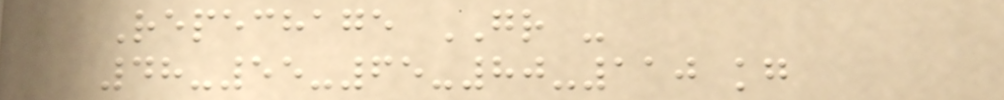Repechage GR -
48-55-65-80-110 kg
